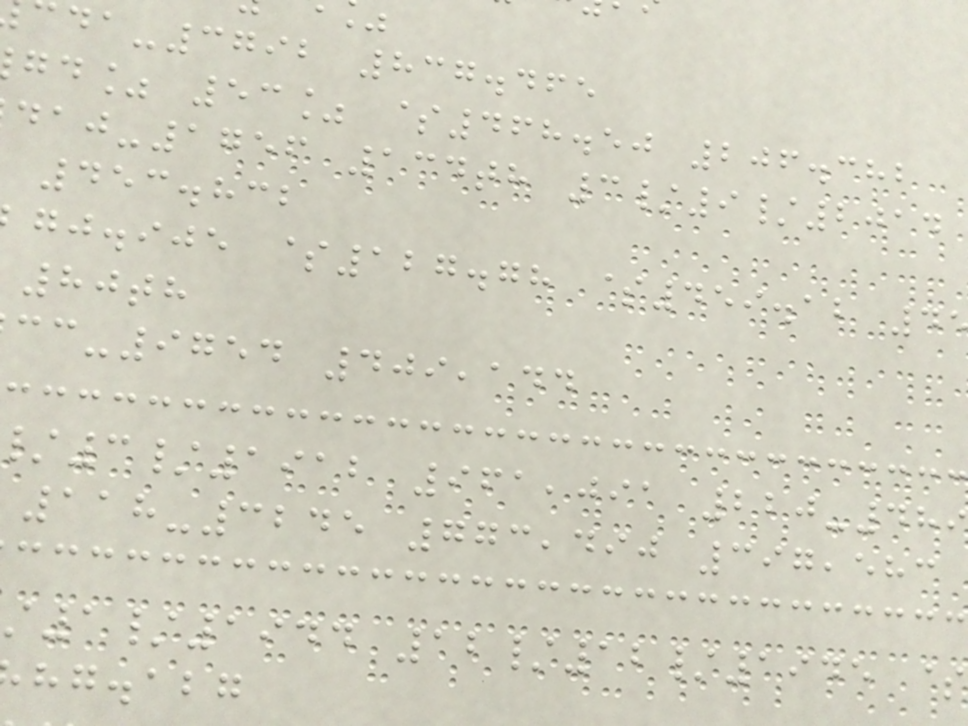-3792 837.465
gd% 53% $468.50 206.382
-1756 134th 3/9/2014
453.832
gj.ije $127.78 $459.12 4
80th
-9754 409,144
3/1912 961,091 220-489
118-3245 773,490 397,583
1/1944 12/12/1945 $
hg.abg
